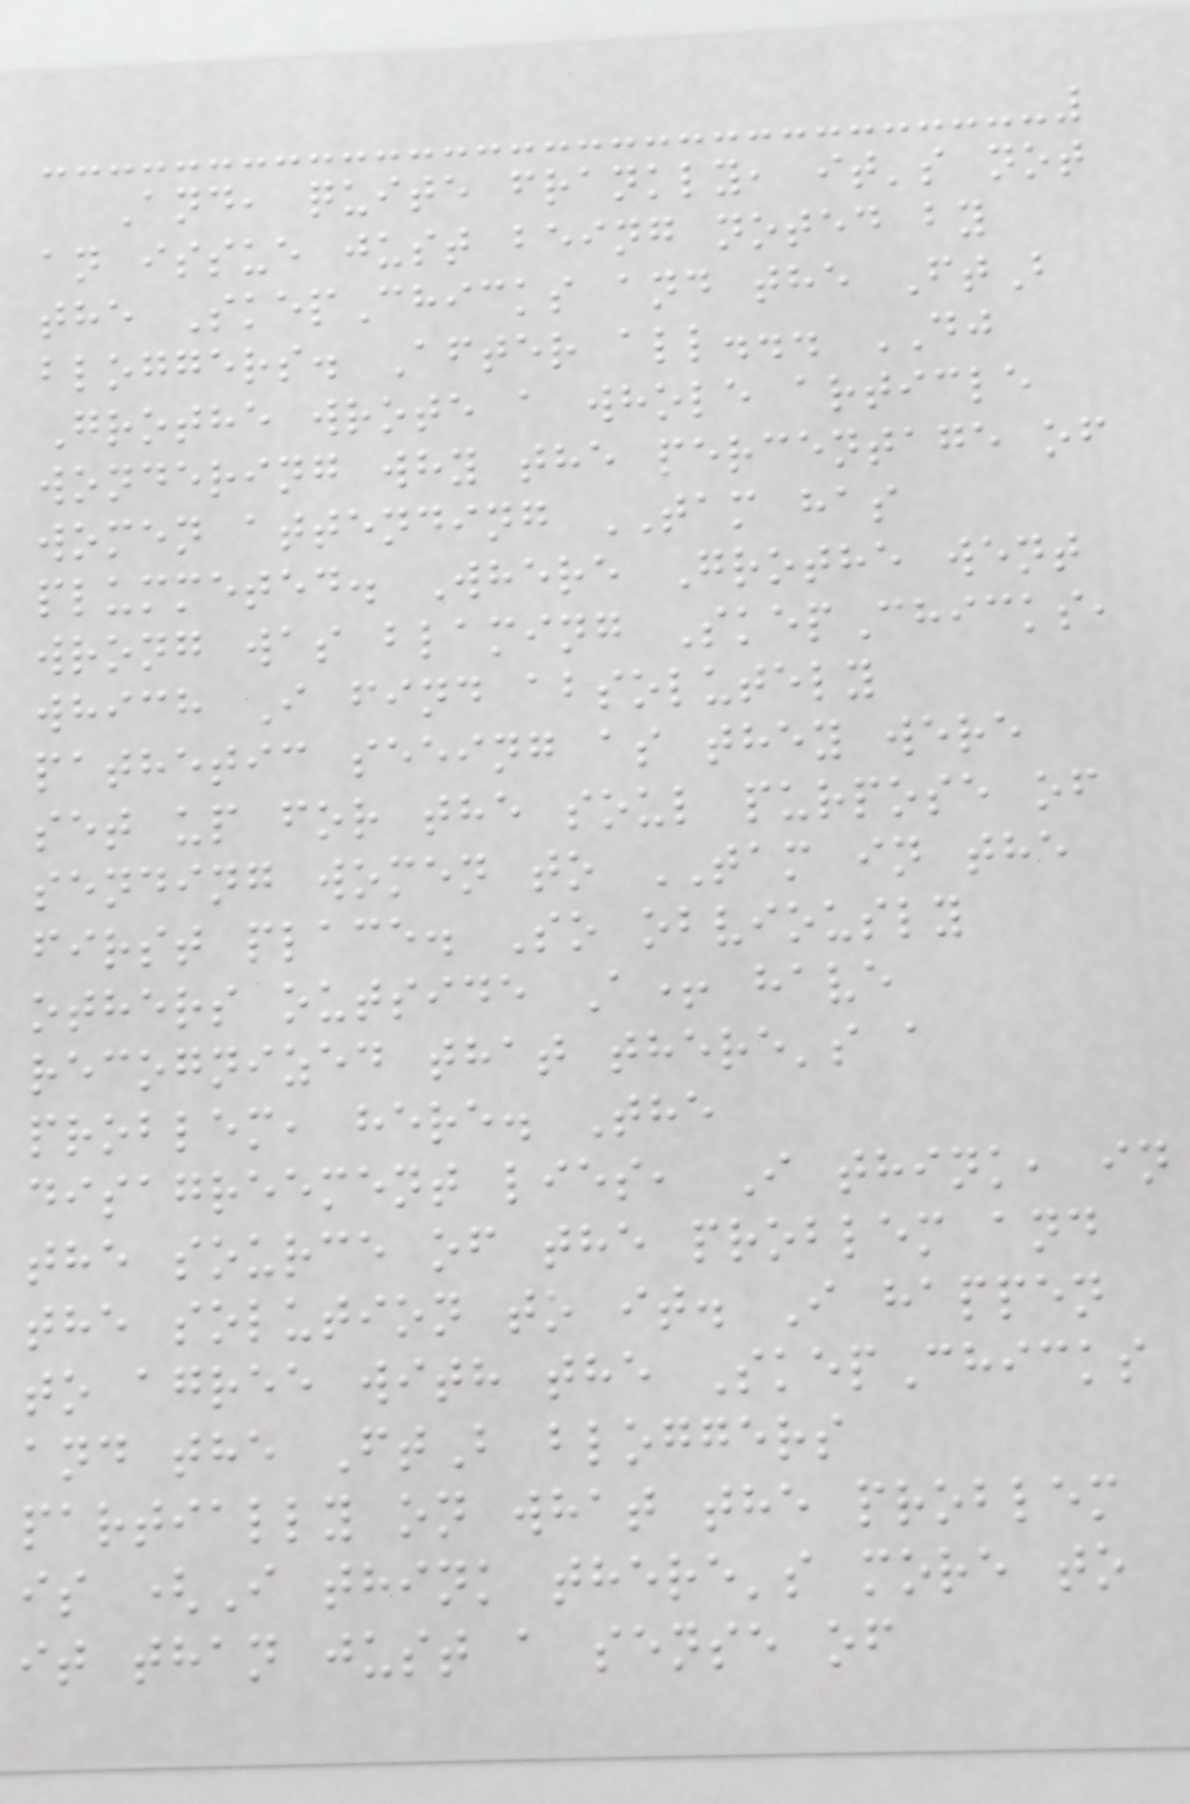And, quite frankly, it's not
an issue just being noted by
the SkepChicks and the FtB
bloggers. After all... DJ
Grothe wrote a whole article
wondering why the percentage of
women attending TAM has
plummeted. Where Grothe went
wrong was blaming SkepChicks,
which I find absolutely
pathetic seeing as they were
set up for the soul purpose of
sending women to TAM in the
first place. So obviously
others outside A+ have
recognized that there's a
problem, here. The
disagreement lies, I think, in
the source of the problem and
the solution to it. I happen
to agree with the SkepChicks
and the FtB bloggers
partially on what the problem
is (I think there's more to
it than just a sense of
